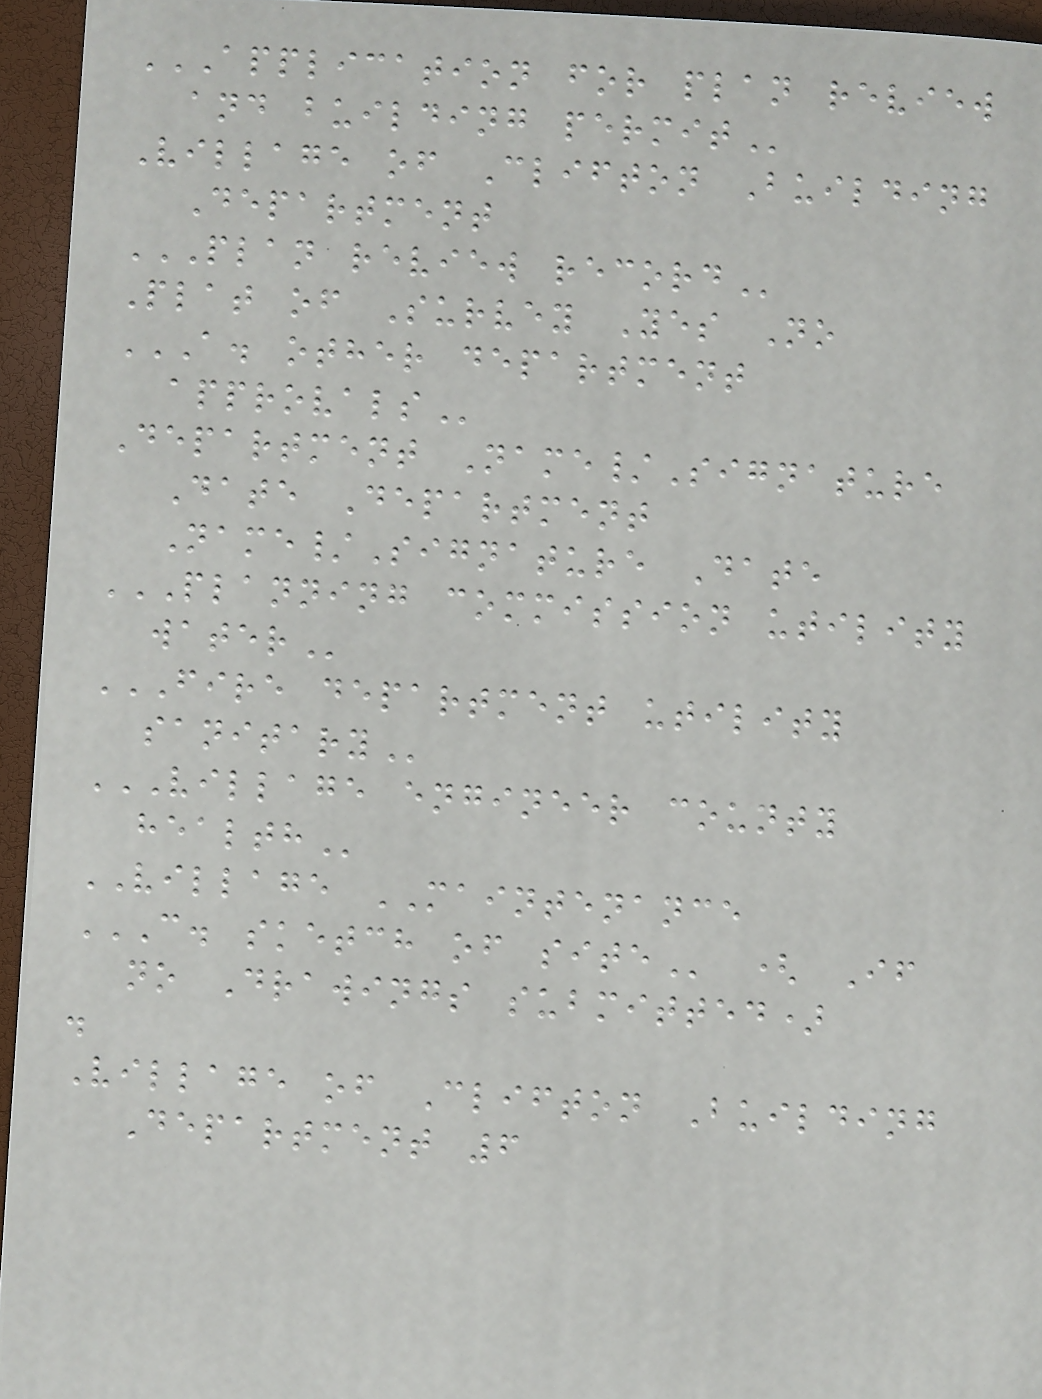APPLICATION FOR PLAN REVIEW
AND BUILDING PERMIT
Village of Clifton Building
Department
PLAN REVIEW RECORD
Plat of Survey Yes No
A. OTHER DEPARTMENT
APPROVALS
Department Name/Signature
Date Department
Name/Signature Date
PLANNING COMMISSION UTILITY
WATER
FIRE DEPARTMENT UTILITY
SANITARY
VILLAGE ENGINEER COUNTY
HEALTH
VILLAGE MAINTENANCE
C. SKETCH OF SITE ( If
no Drawings submitted)
.
Village of Clifton Building
Department 6
